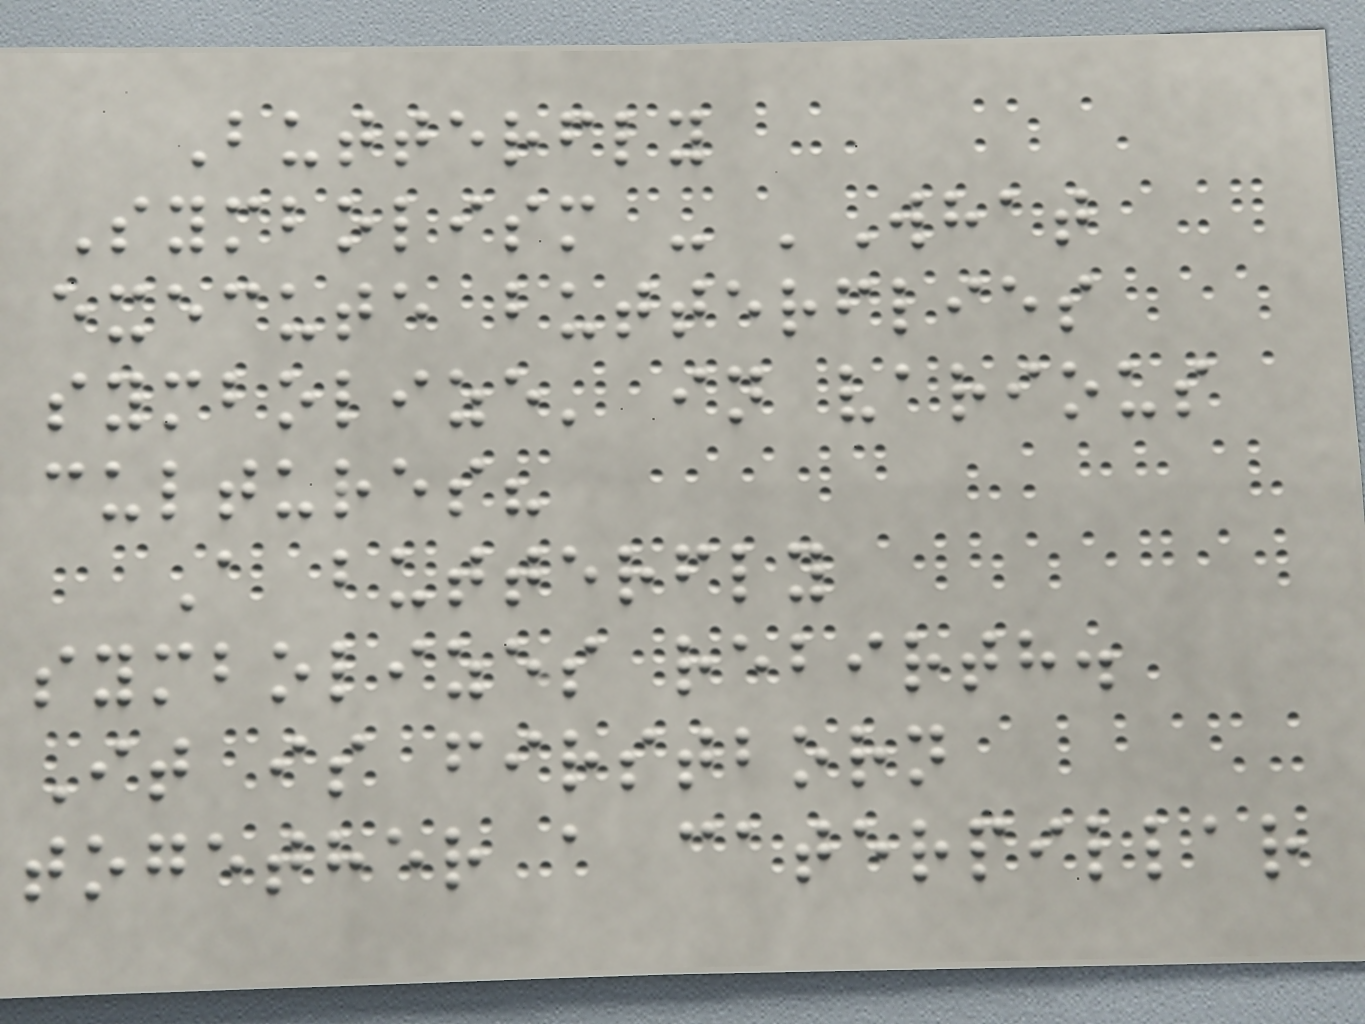Butterfly
Symbolism - 'What
execute butterflies
symbolize' in various
cultures?
A butterfly
symbolizes rebirth.
It is firstborn
together a caterpillar
